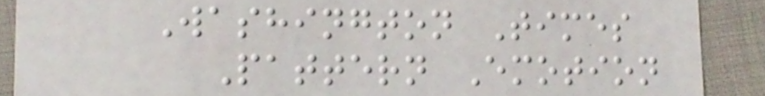Washington Times
Pattern Emotion
